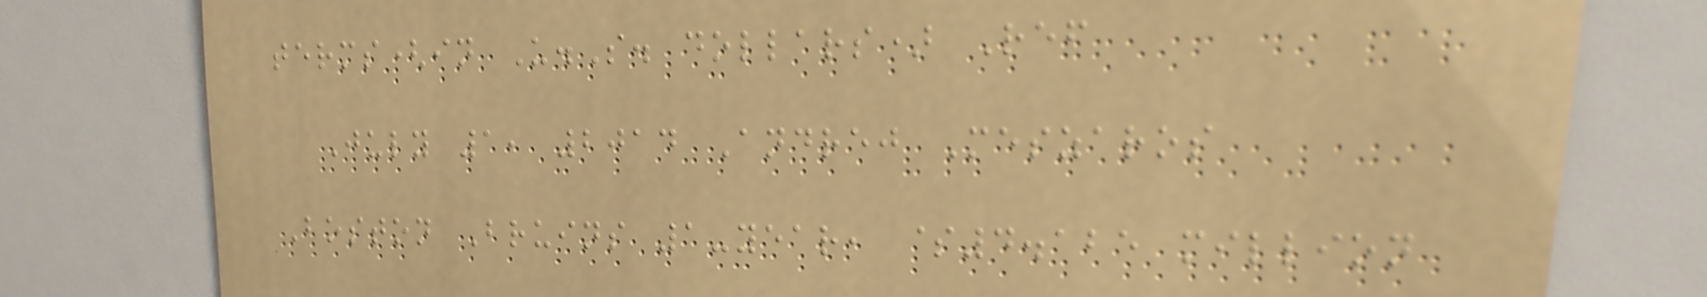terms(in U.S. dollars) Ref
July 1, 2014 Andrej Meszaros
Boston Bruins 1-year, $4.125 million
